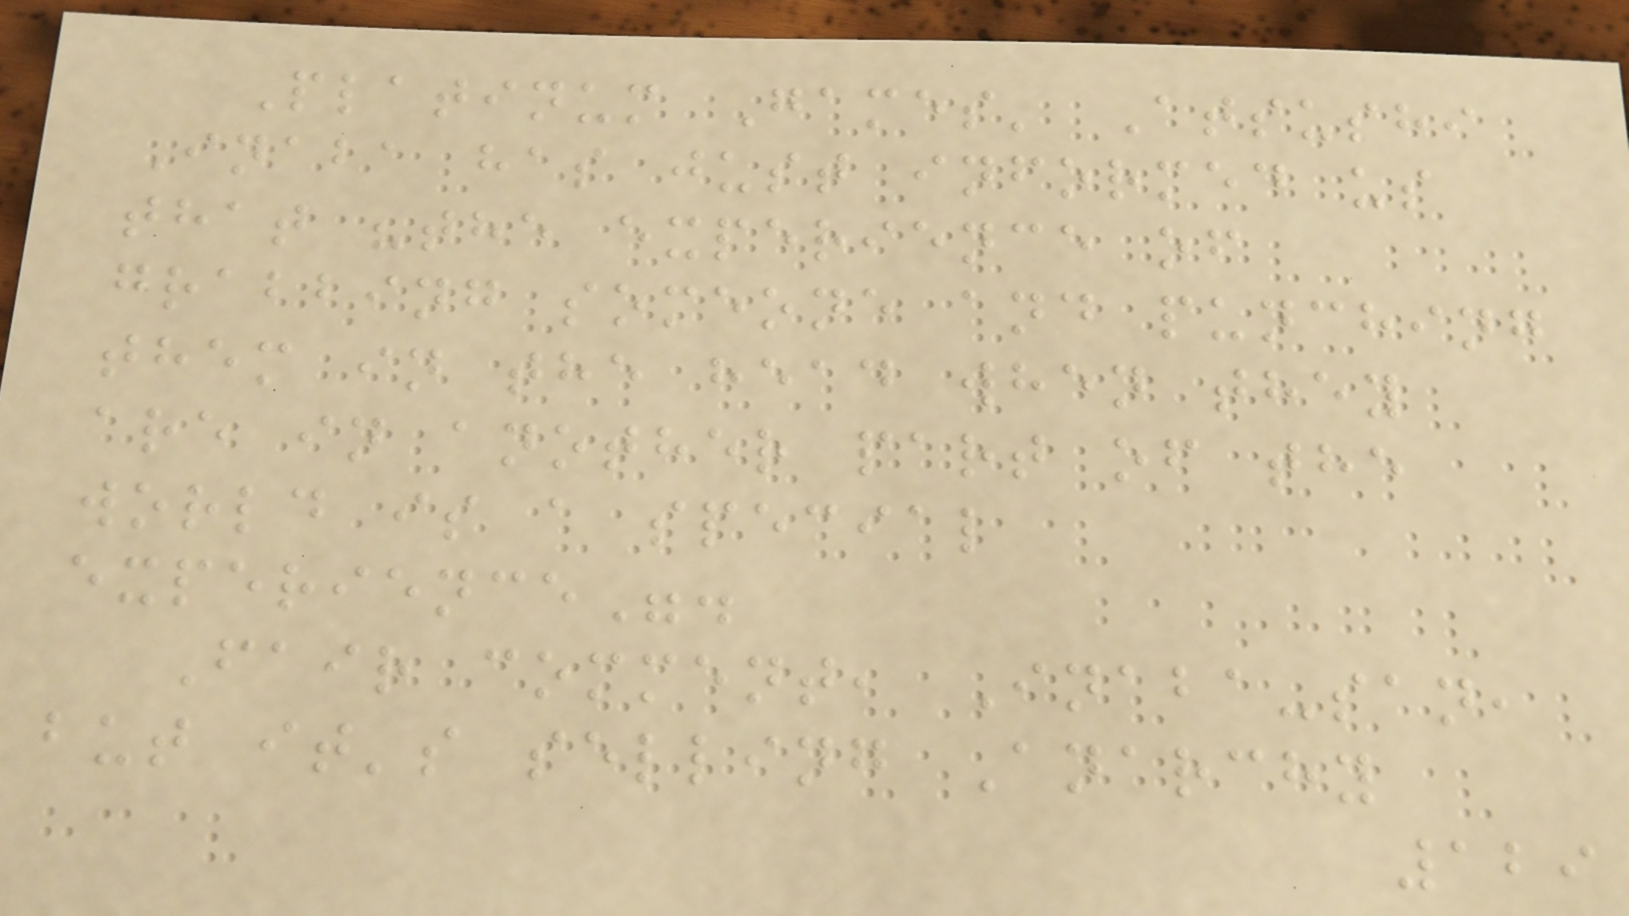Platinum Games' Atsushi
Inaba has just informed us
that "the experience of
grabbing someone and punching
them in the head when they
are in another part of the
world is a special
experience".
Fair comment, Inaba-san,
but it's selling Anarchy
129
